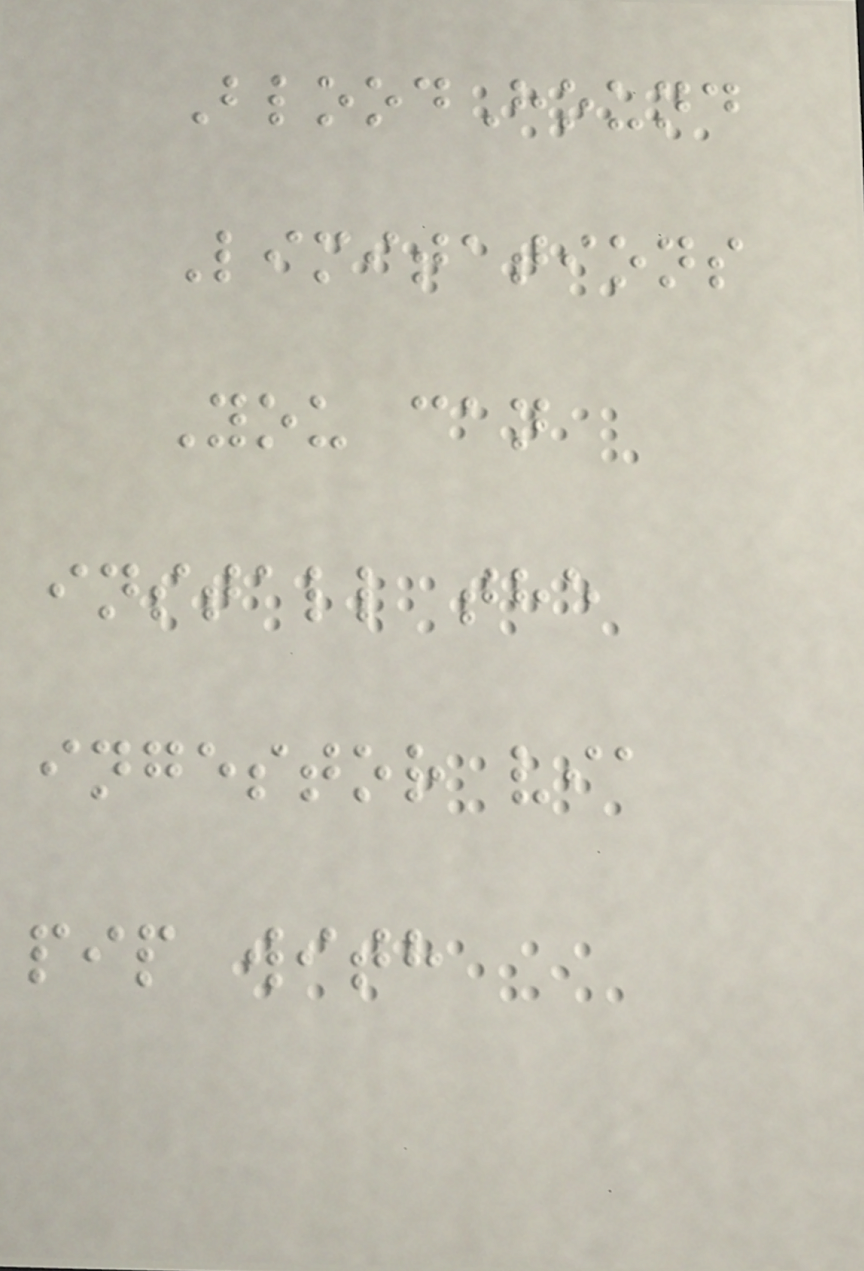BloodHound
Limitations
You can
install the
ingestor via
pip with
